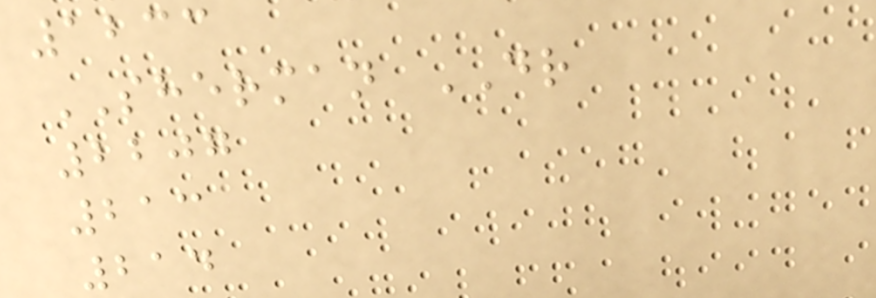1233
SHERMAN DR
2207
213
214
